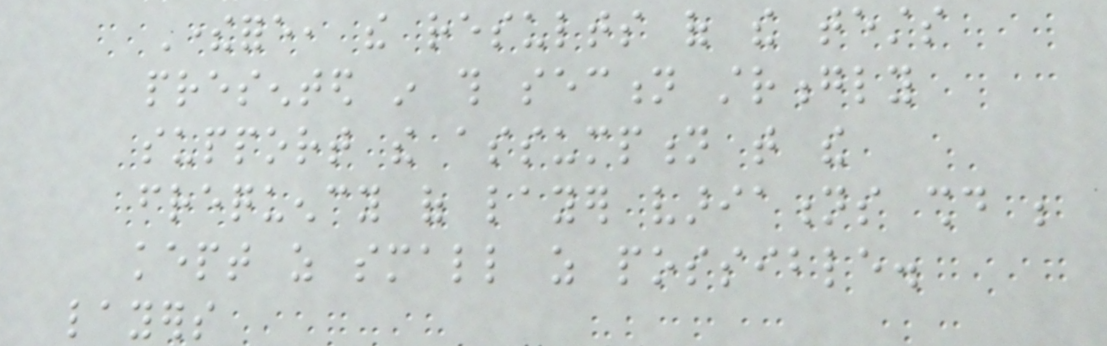Therefore, the results of the tests
presented in this section strongly
support the assumption that the
frequency of layer variations should be
kept as small as possible.
layers
